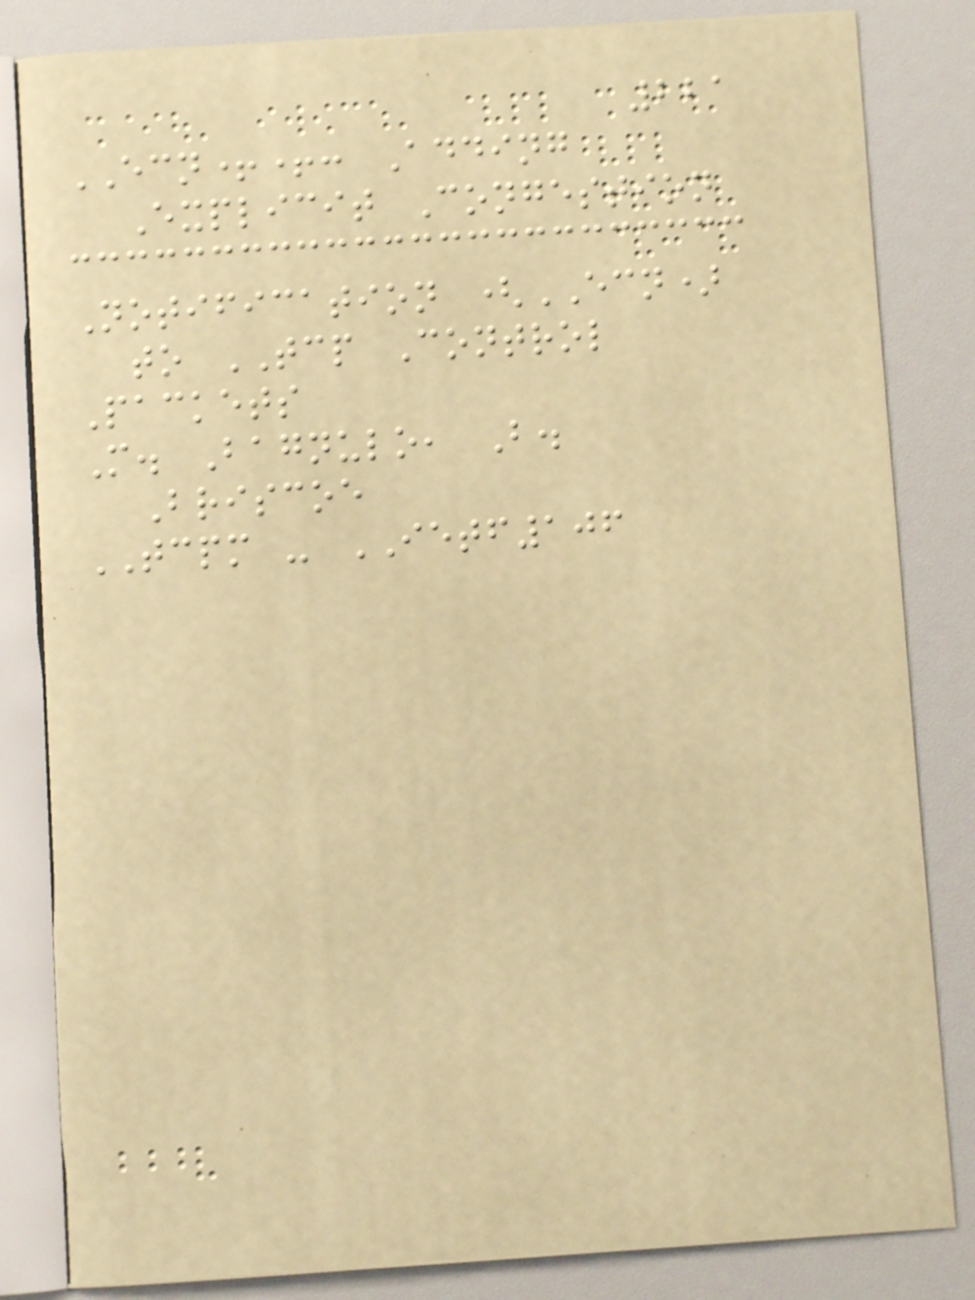221
ECN++: Adding
Explicit Congestion
Notification (ECN)
to TCP Control
Packets
M. Bagnulo, B.
Briscoe
TCPM - IETF106
